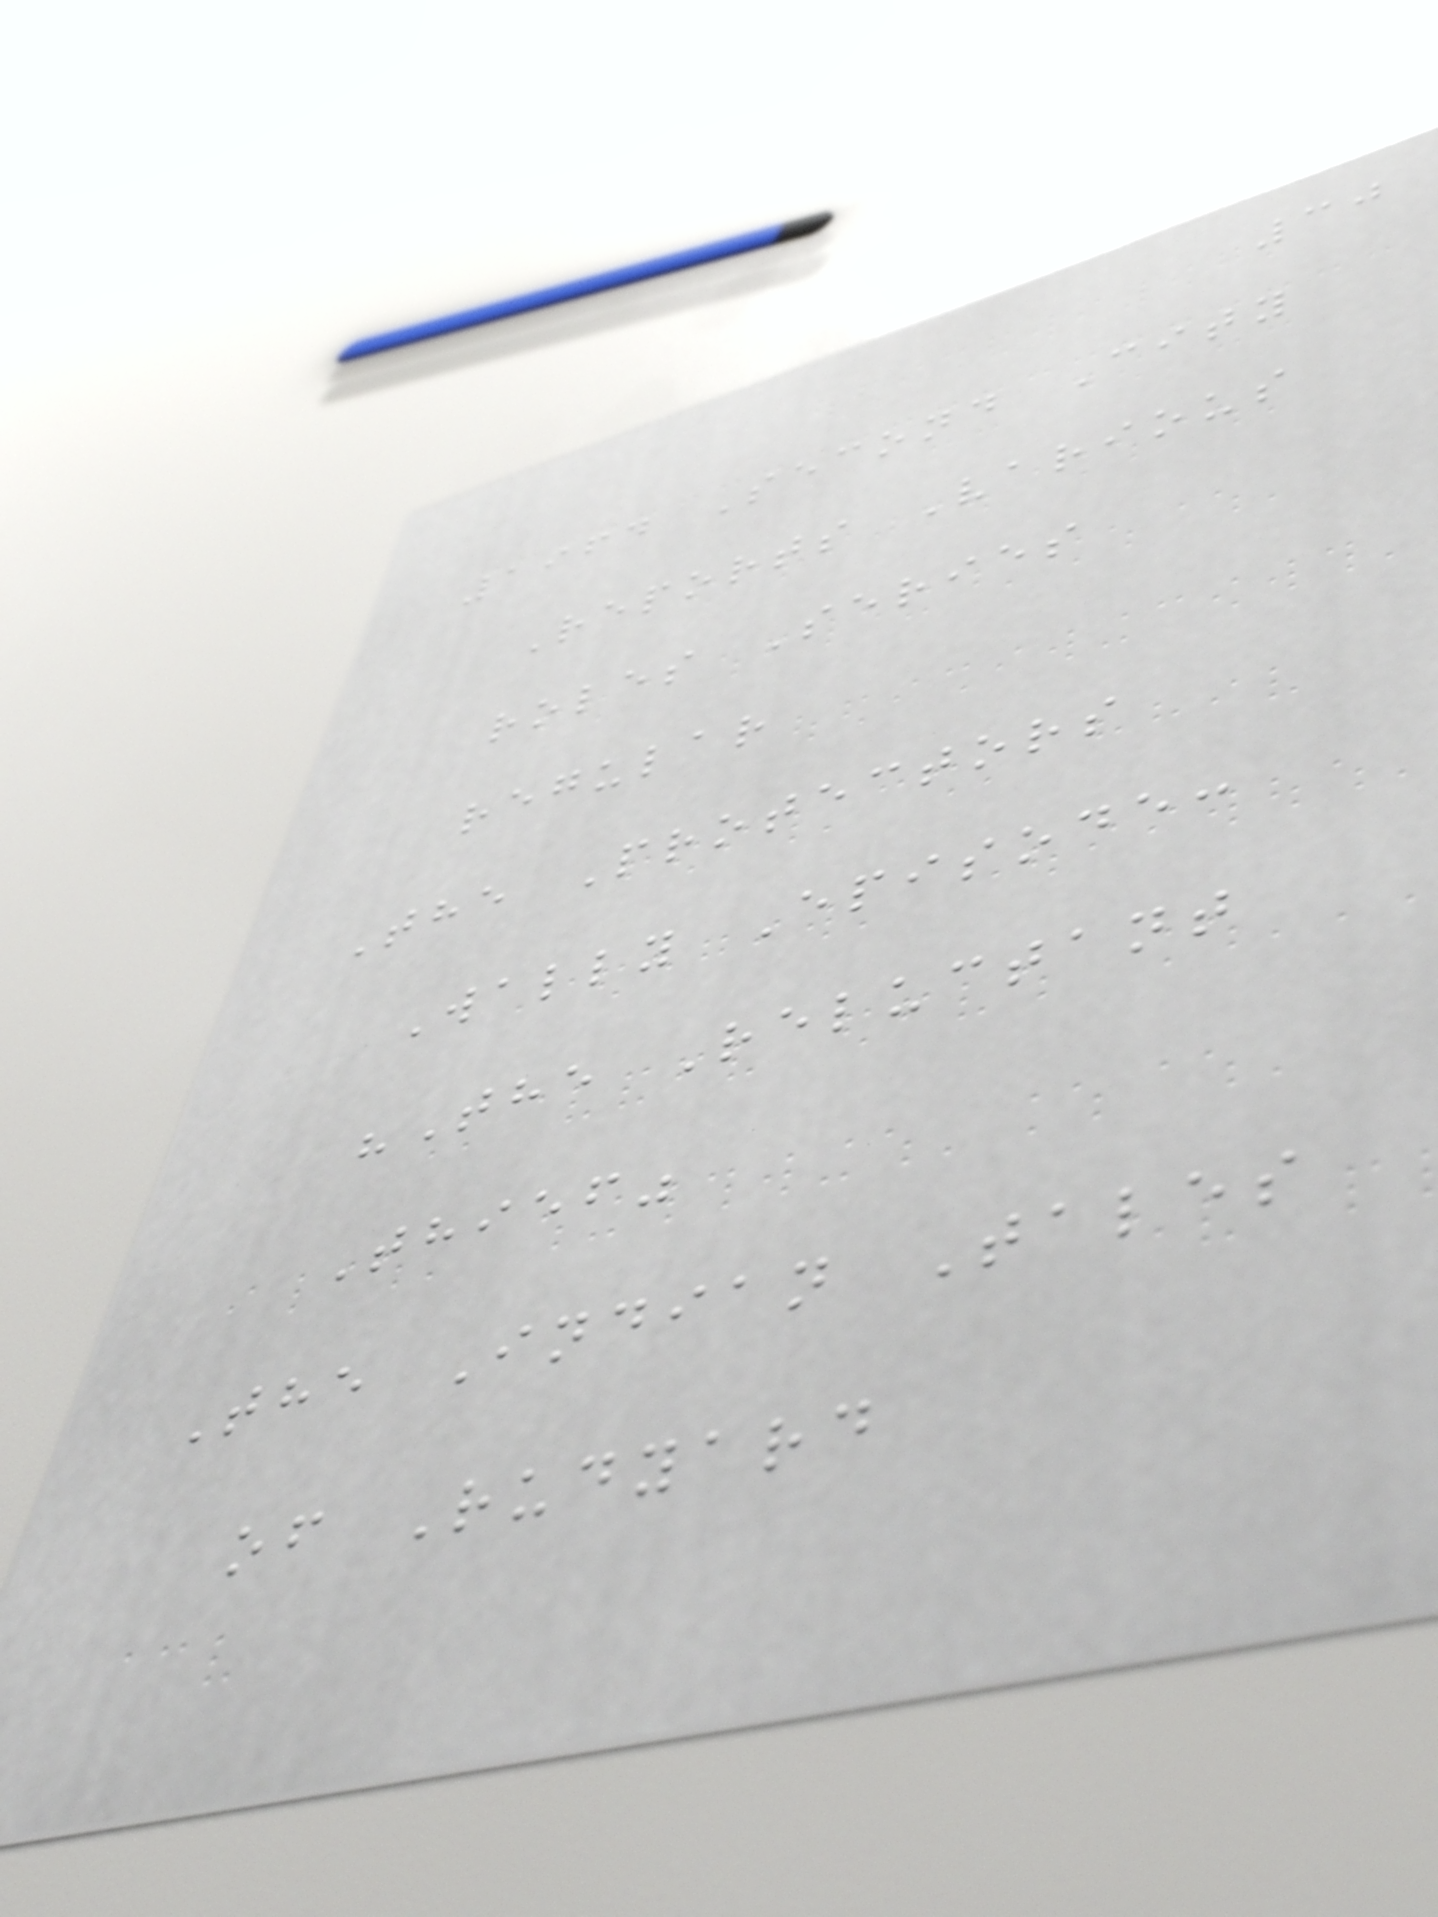30
1964 Second City
Reports Various
roles Series
regular
The Protectors
Wally Episode:
"The Reluctant
Thief"
The Indian Tales
of Rudyard
